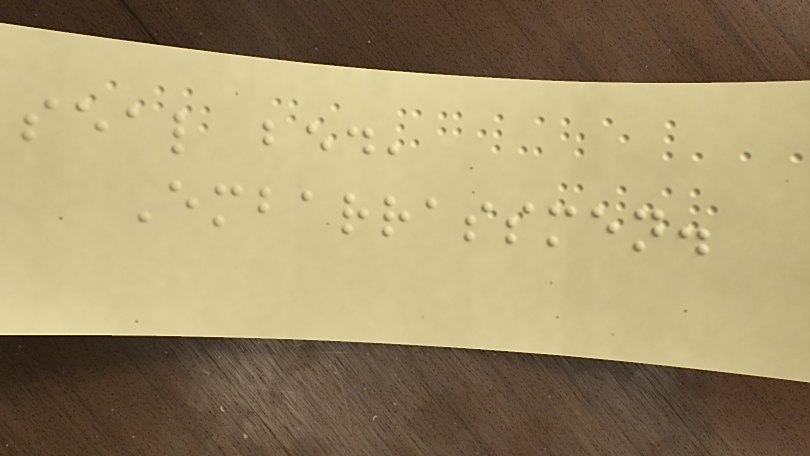seal bed,
Embarrassmen.
